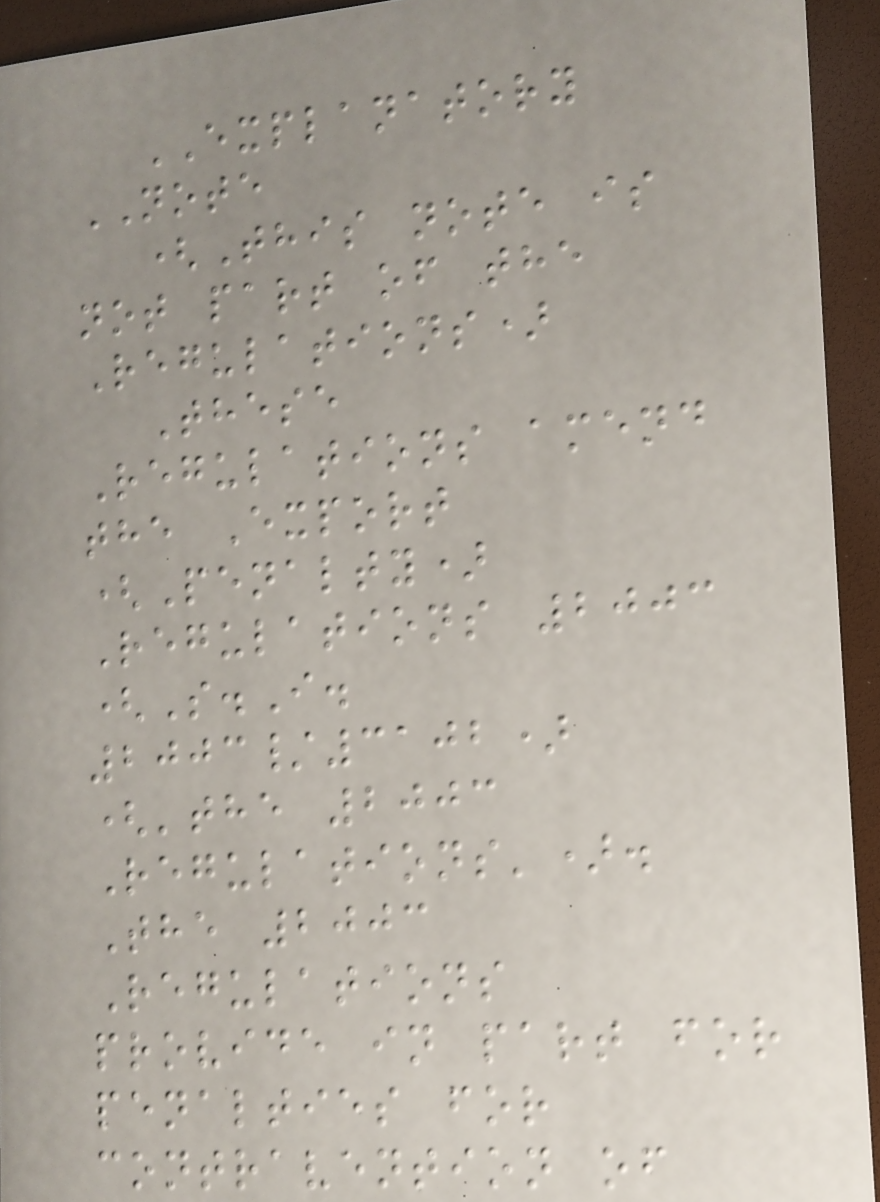EXPLANATORY
NOTE
(This note is
not part of the
Regulations)
These
Regulations amend
the Export
(Penalty)
Regulations 2003
(S.I.
2003/3102)
('the 2003
Regulations').
The 2003
Regulations
provide in part for
penalties for
contravention of
